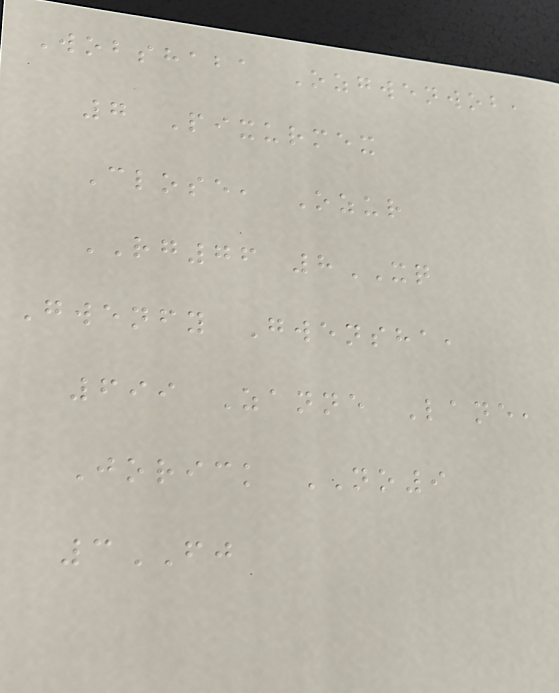Wobshaba Ozgwenwob,
7 Pixurmex
Close, Ozur
RG76 8XQ
Gwenfy Gwensha,
699 Zanne Lane,
Jorick NO9
3FJ
